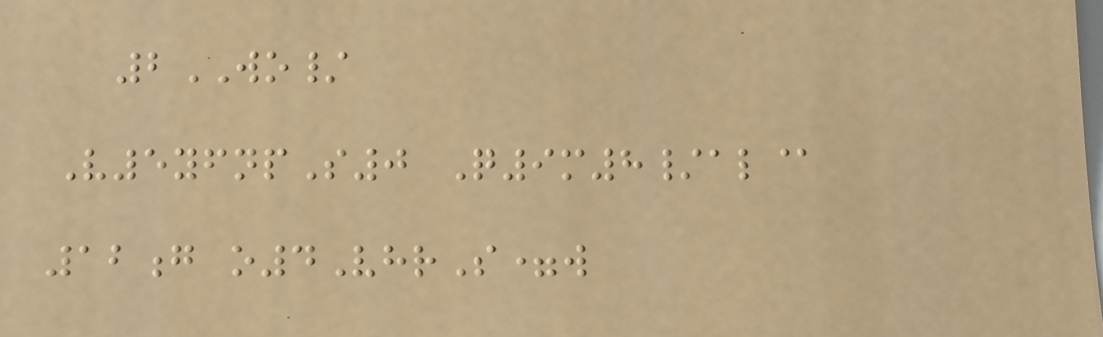2WO/
V5yfnpS0 Q9m8/al@
12g o4VhrS=w
